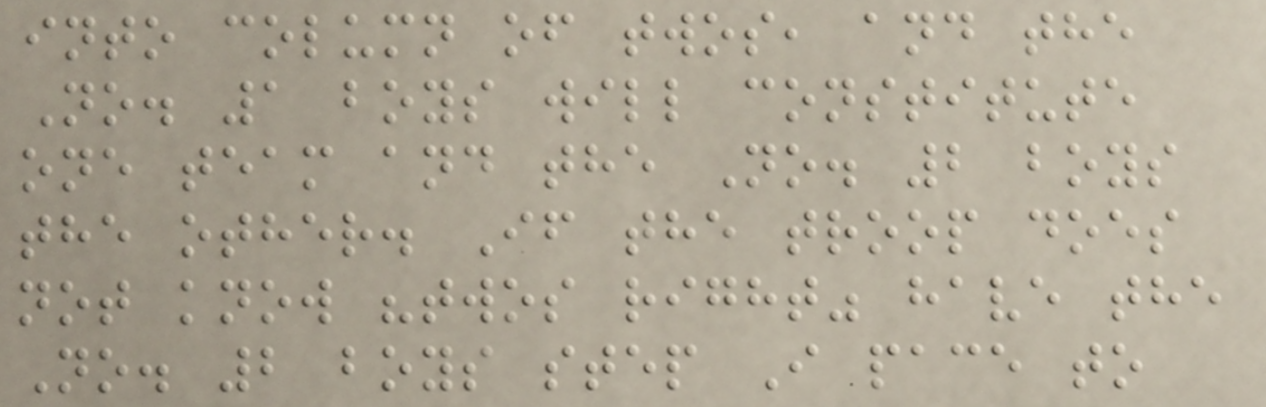into column of twos, and the
No. 1 boys will constitute
one team and the No. 2 boys
the other. If the troop does
not know "twos right" have the
No. 2 boys step I pace to
